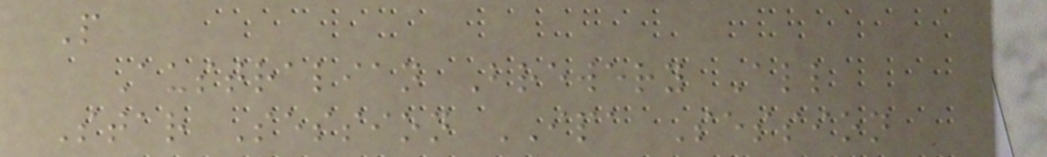P
Australian Brewery All
Star Session IPA Session
